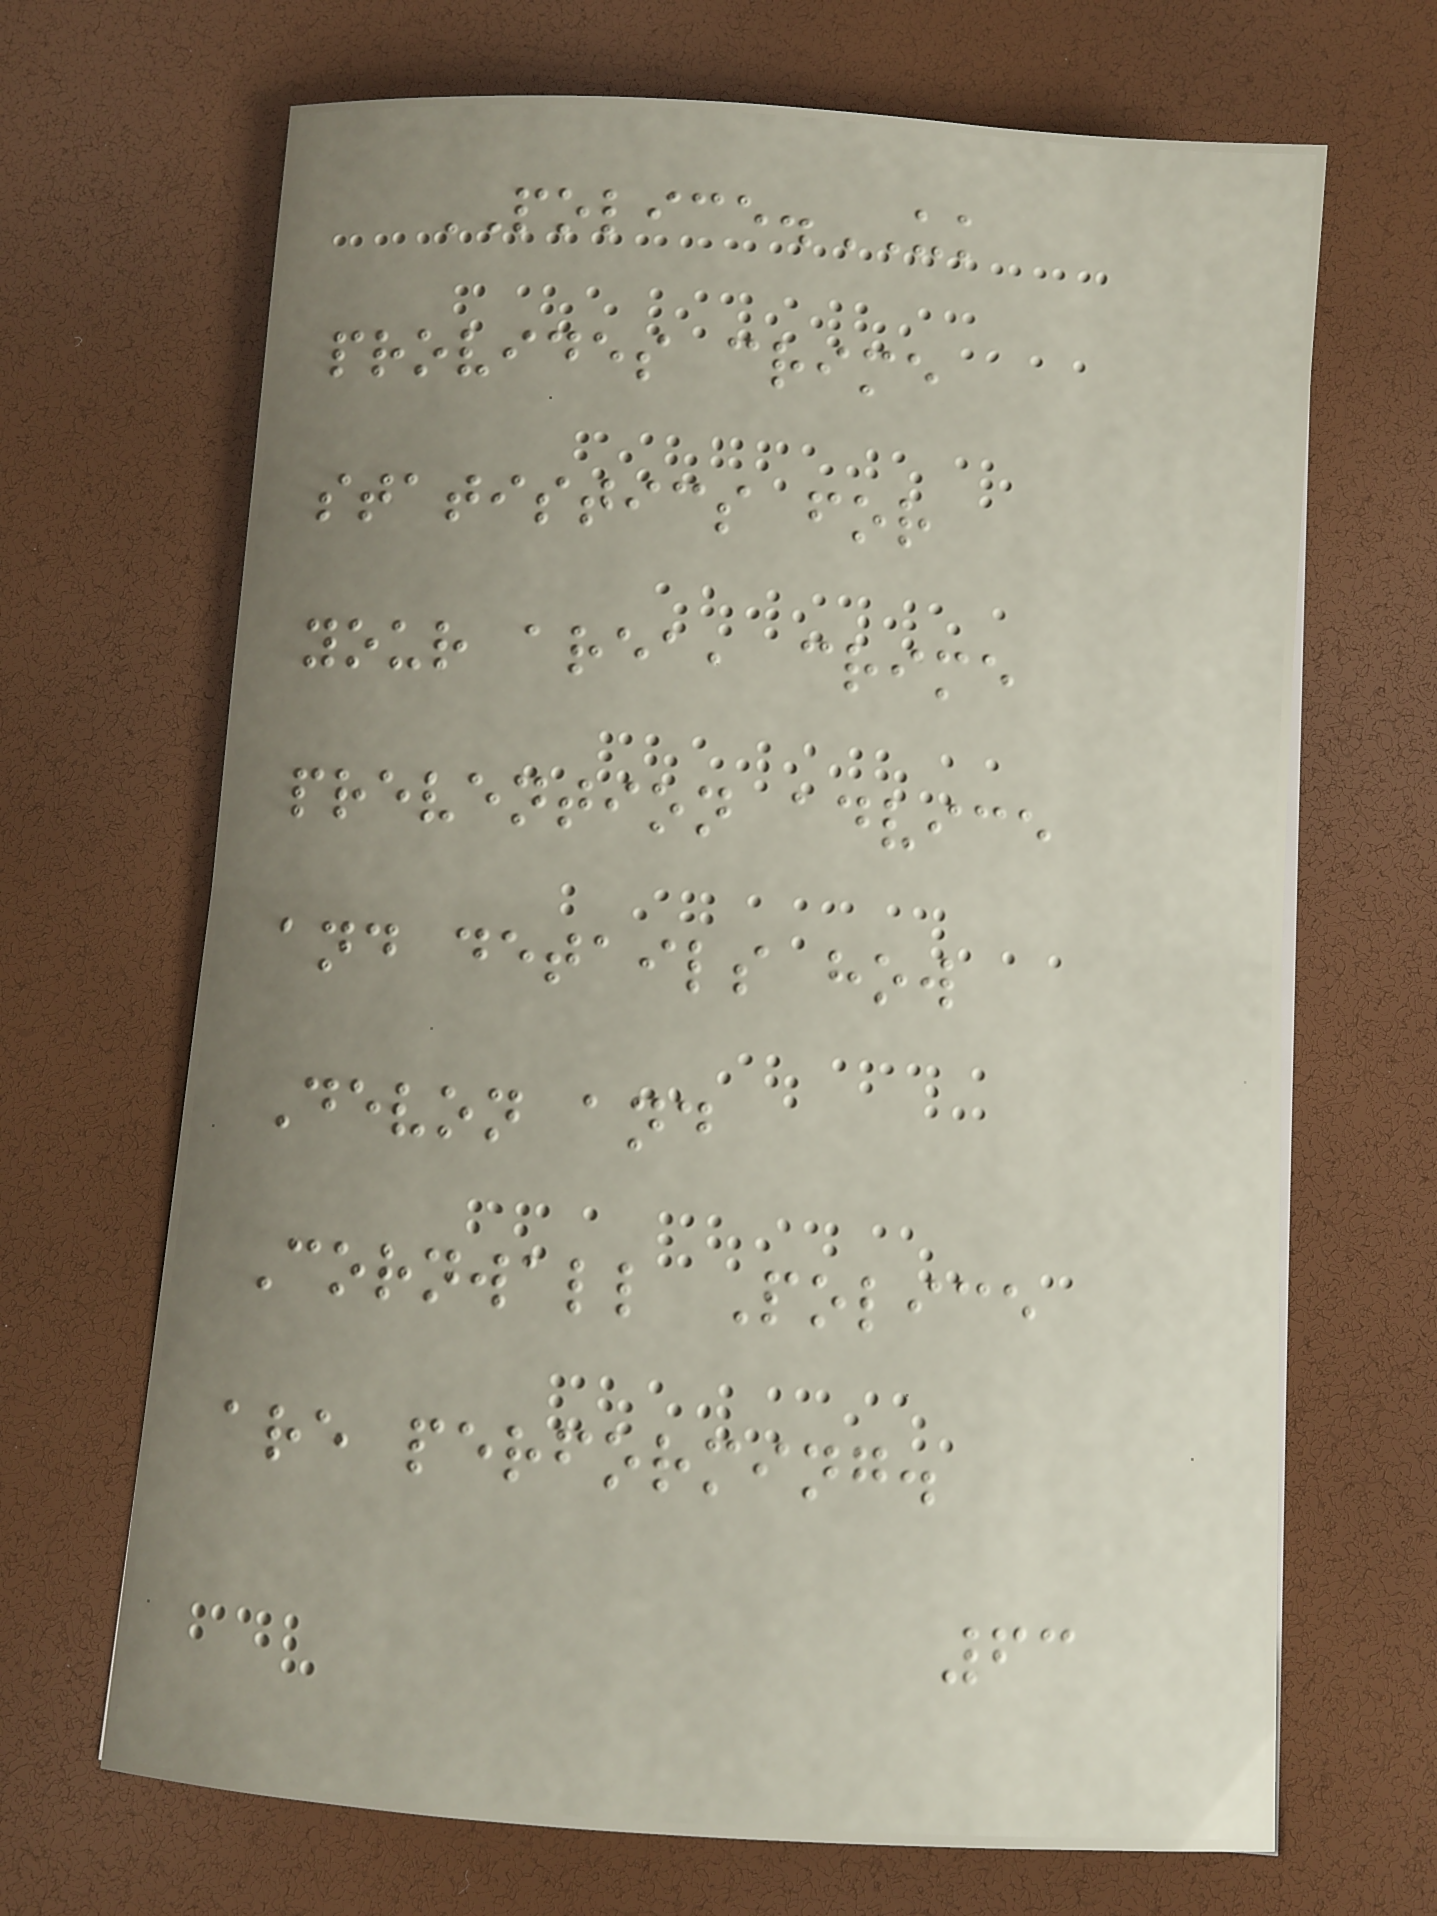POLICE.UK
provides crime
statistics for
your area, crime
prevention advice
and details how
Devon and
Cornwall Police
are performing.
63
